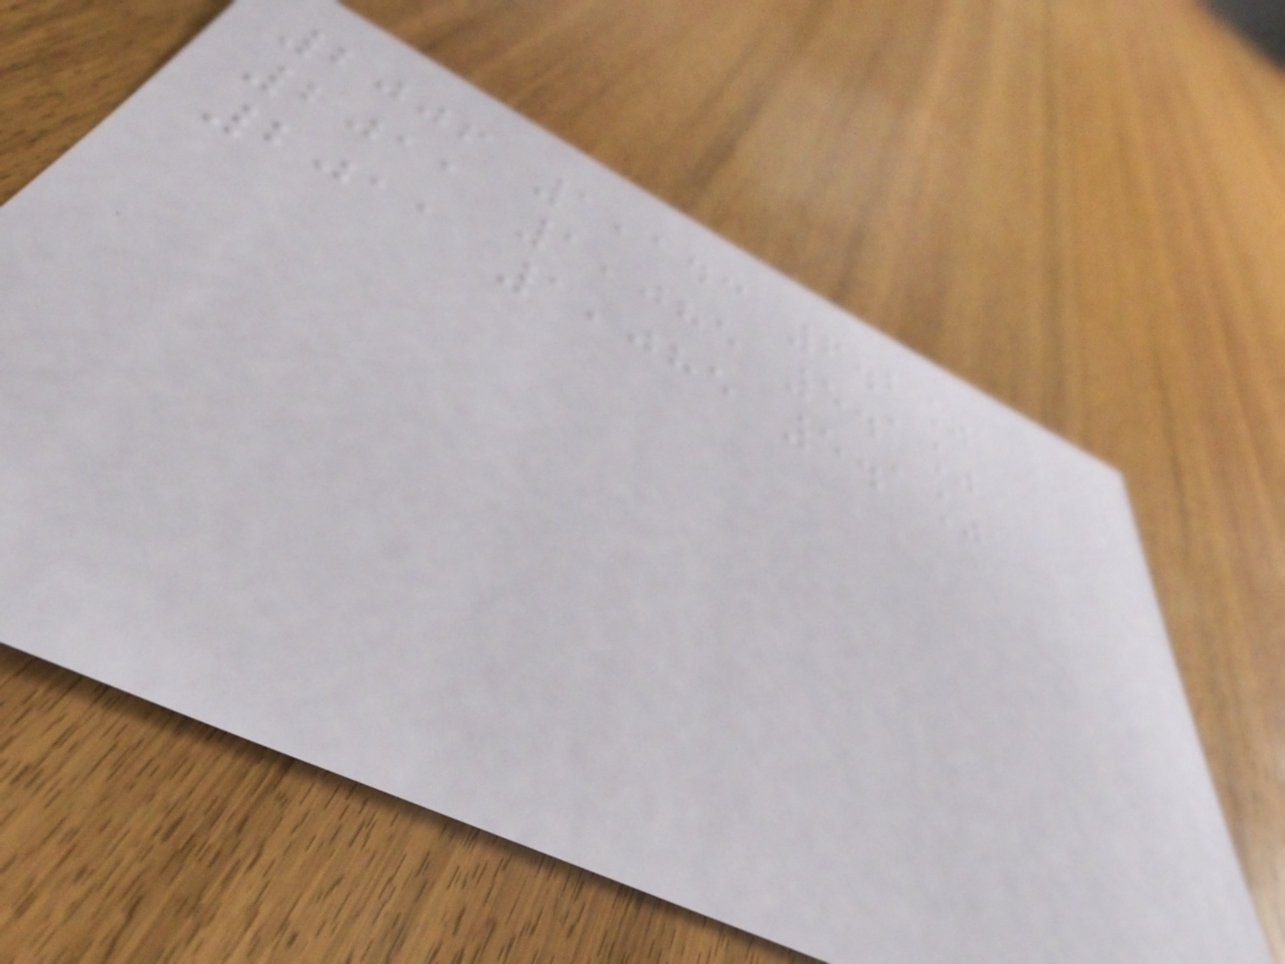2006 1,143 6.2%
2011 1,085 5.1%
2011 1,085 5.1%
